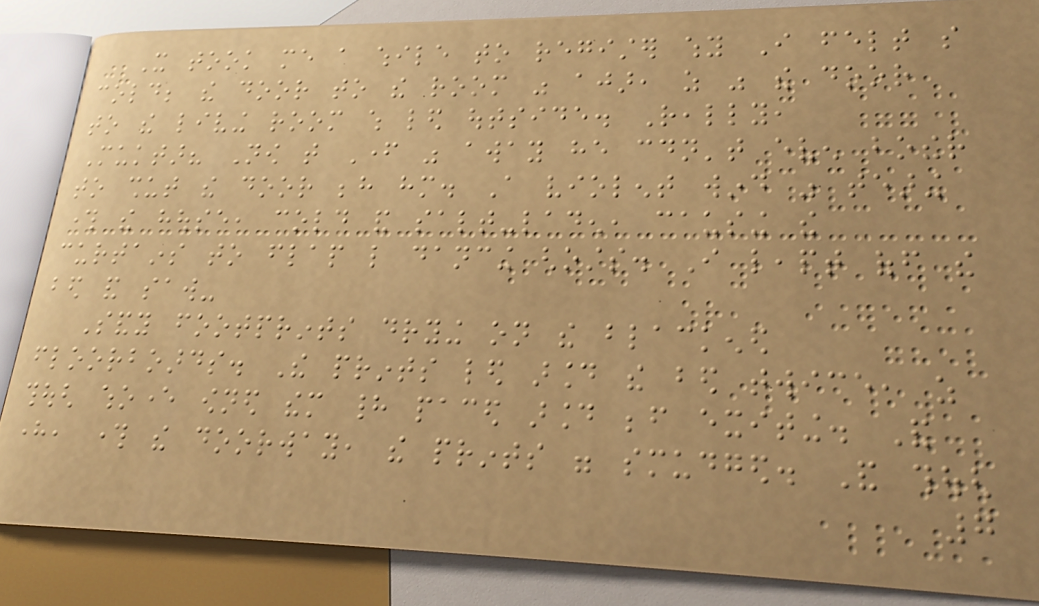It took me a while to register why I felt so
cold; the door to the room was ajar, as was the door
to the living room which led outside. Really,
Muktar? Now that Father was away he couldn't even bother
to shut the door behind him. A violent wind was tearing
through the house, cold and salt-laden, causing the
curtains to flap like dancing ghosts. I leapt off the
bed and saw-
Sandy footprints drying on the blackened
floorboards. The prints led around the bed twice, as
though whoever owned them had paced around before exiting. And
here, through the doorway, the prints were smudged. And though
7
